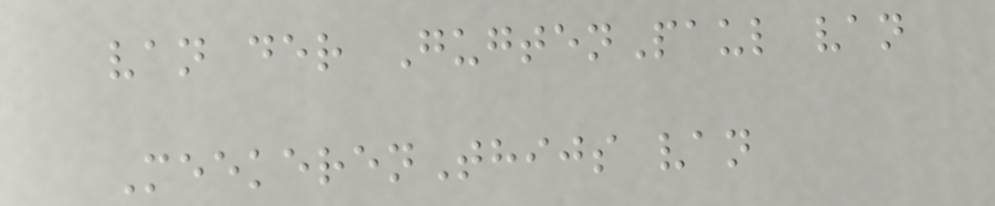van der GugtenPaul van
MeekerenThijs van
